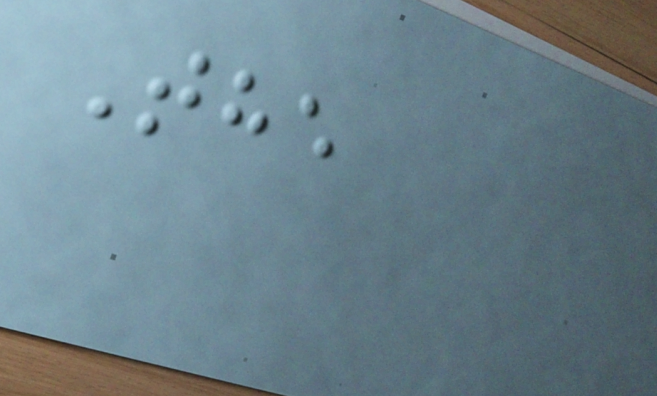The
